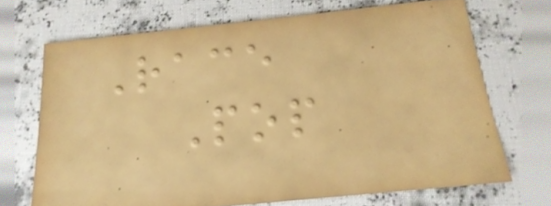Race
Pop
